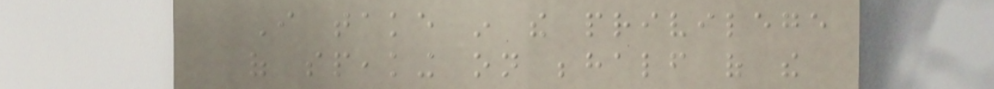I take in the privilege
of speaking on behalf of the
